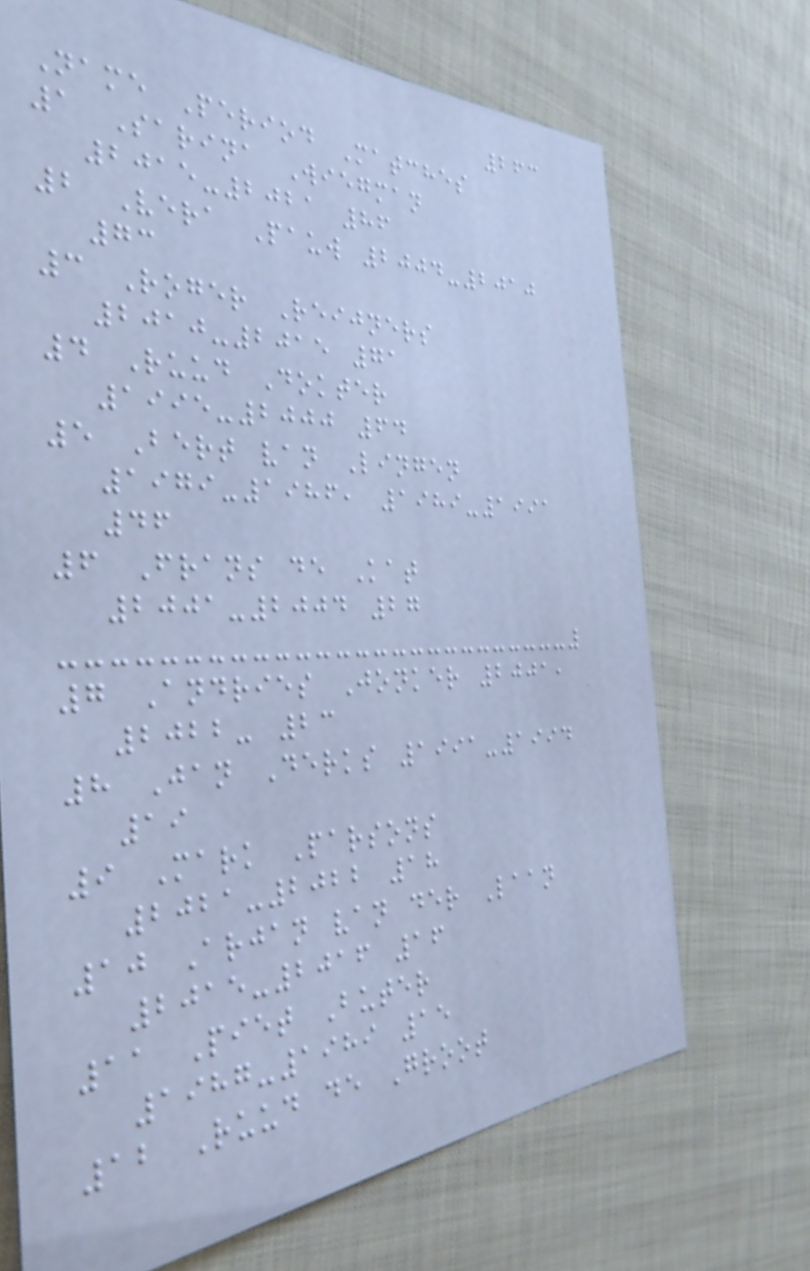263
Name Period Matches
1 Sarina Wiegman
2015-2021 86
2 Vera Pauw 2004-2010
73
3 Roger Reijners
2010-2015 71
4 Ruud Dokter
1995-2000 64
5 Bert van Lingen
1979-1986, 1989-1991
46
6 Frans de Kat
2001-2004 27
7 Andries Jonker 2001,
2022- 23
8 Jan Derks 1991-1994
19
9 Mark Parsons
2021-2022 18
10 Arjan van der Laan
2015-2016 16
11 Piet Buter
1987-1989 15
12 Ruud de Groot
